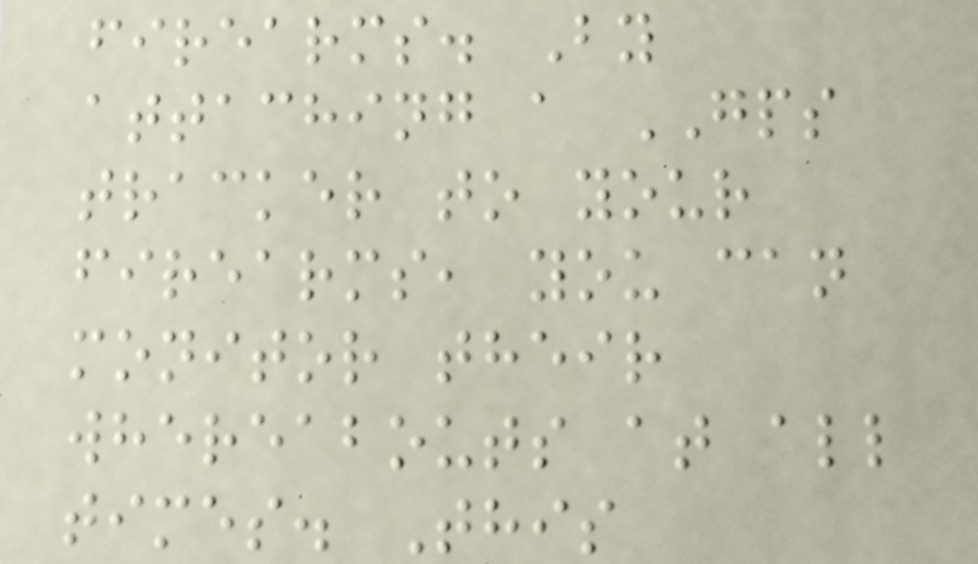firearms. By
attaching a GPS
tracker to your
firearms, you can
monitor their
whereabouts at all
times. This
